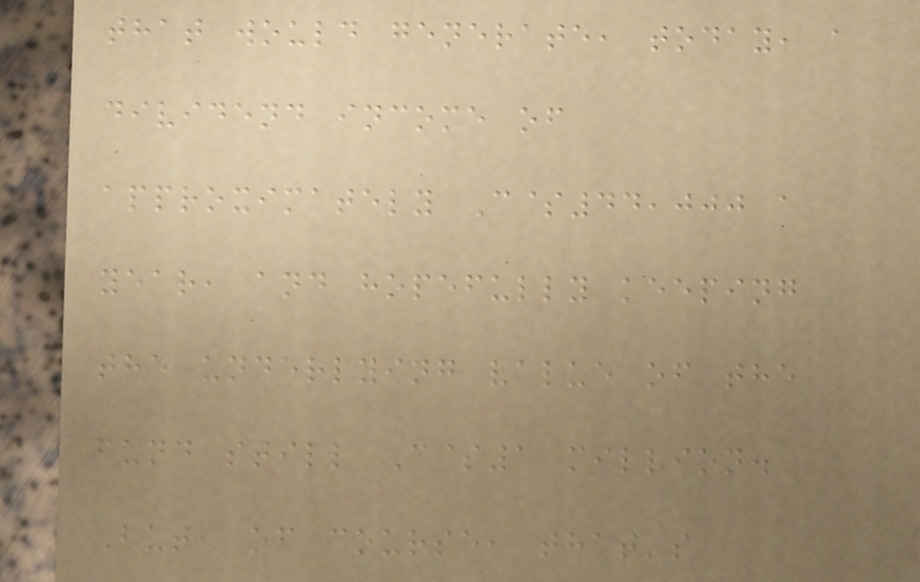that would generate, today, a
dividend income of
approximately C$44,000 a
year, and hopefully keeping
the underlying value of the
fund still C$1 million.
But, of course, that's
